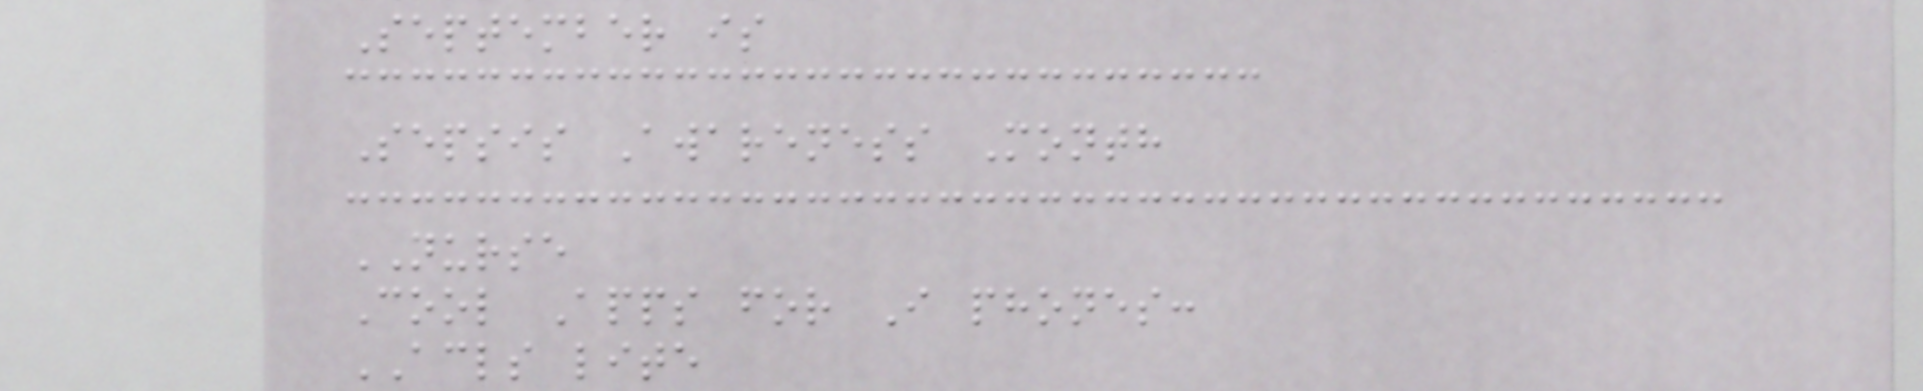September is
Sepsis Awareness Month
NURSE
Cool Apps for I phones:
ACLS lite
